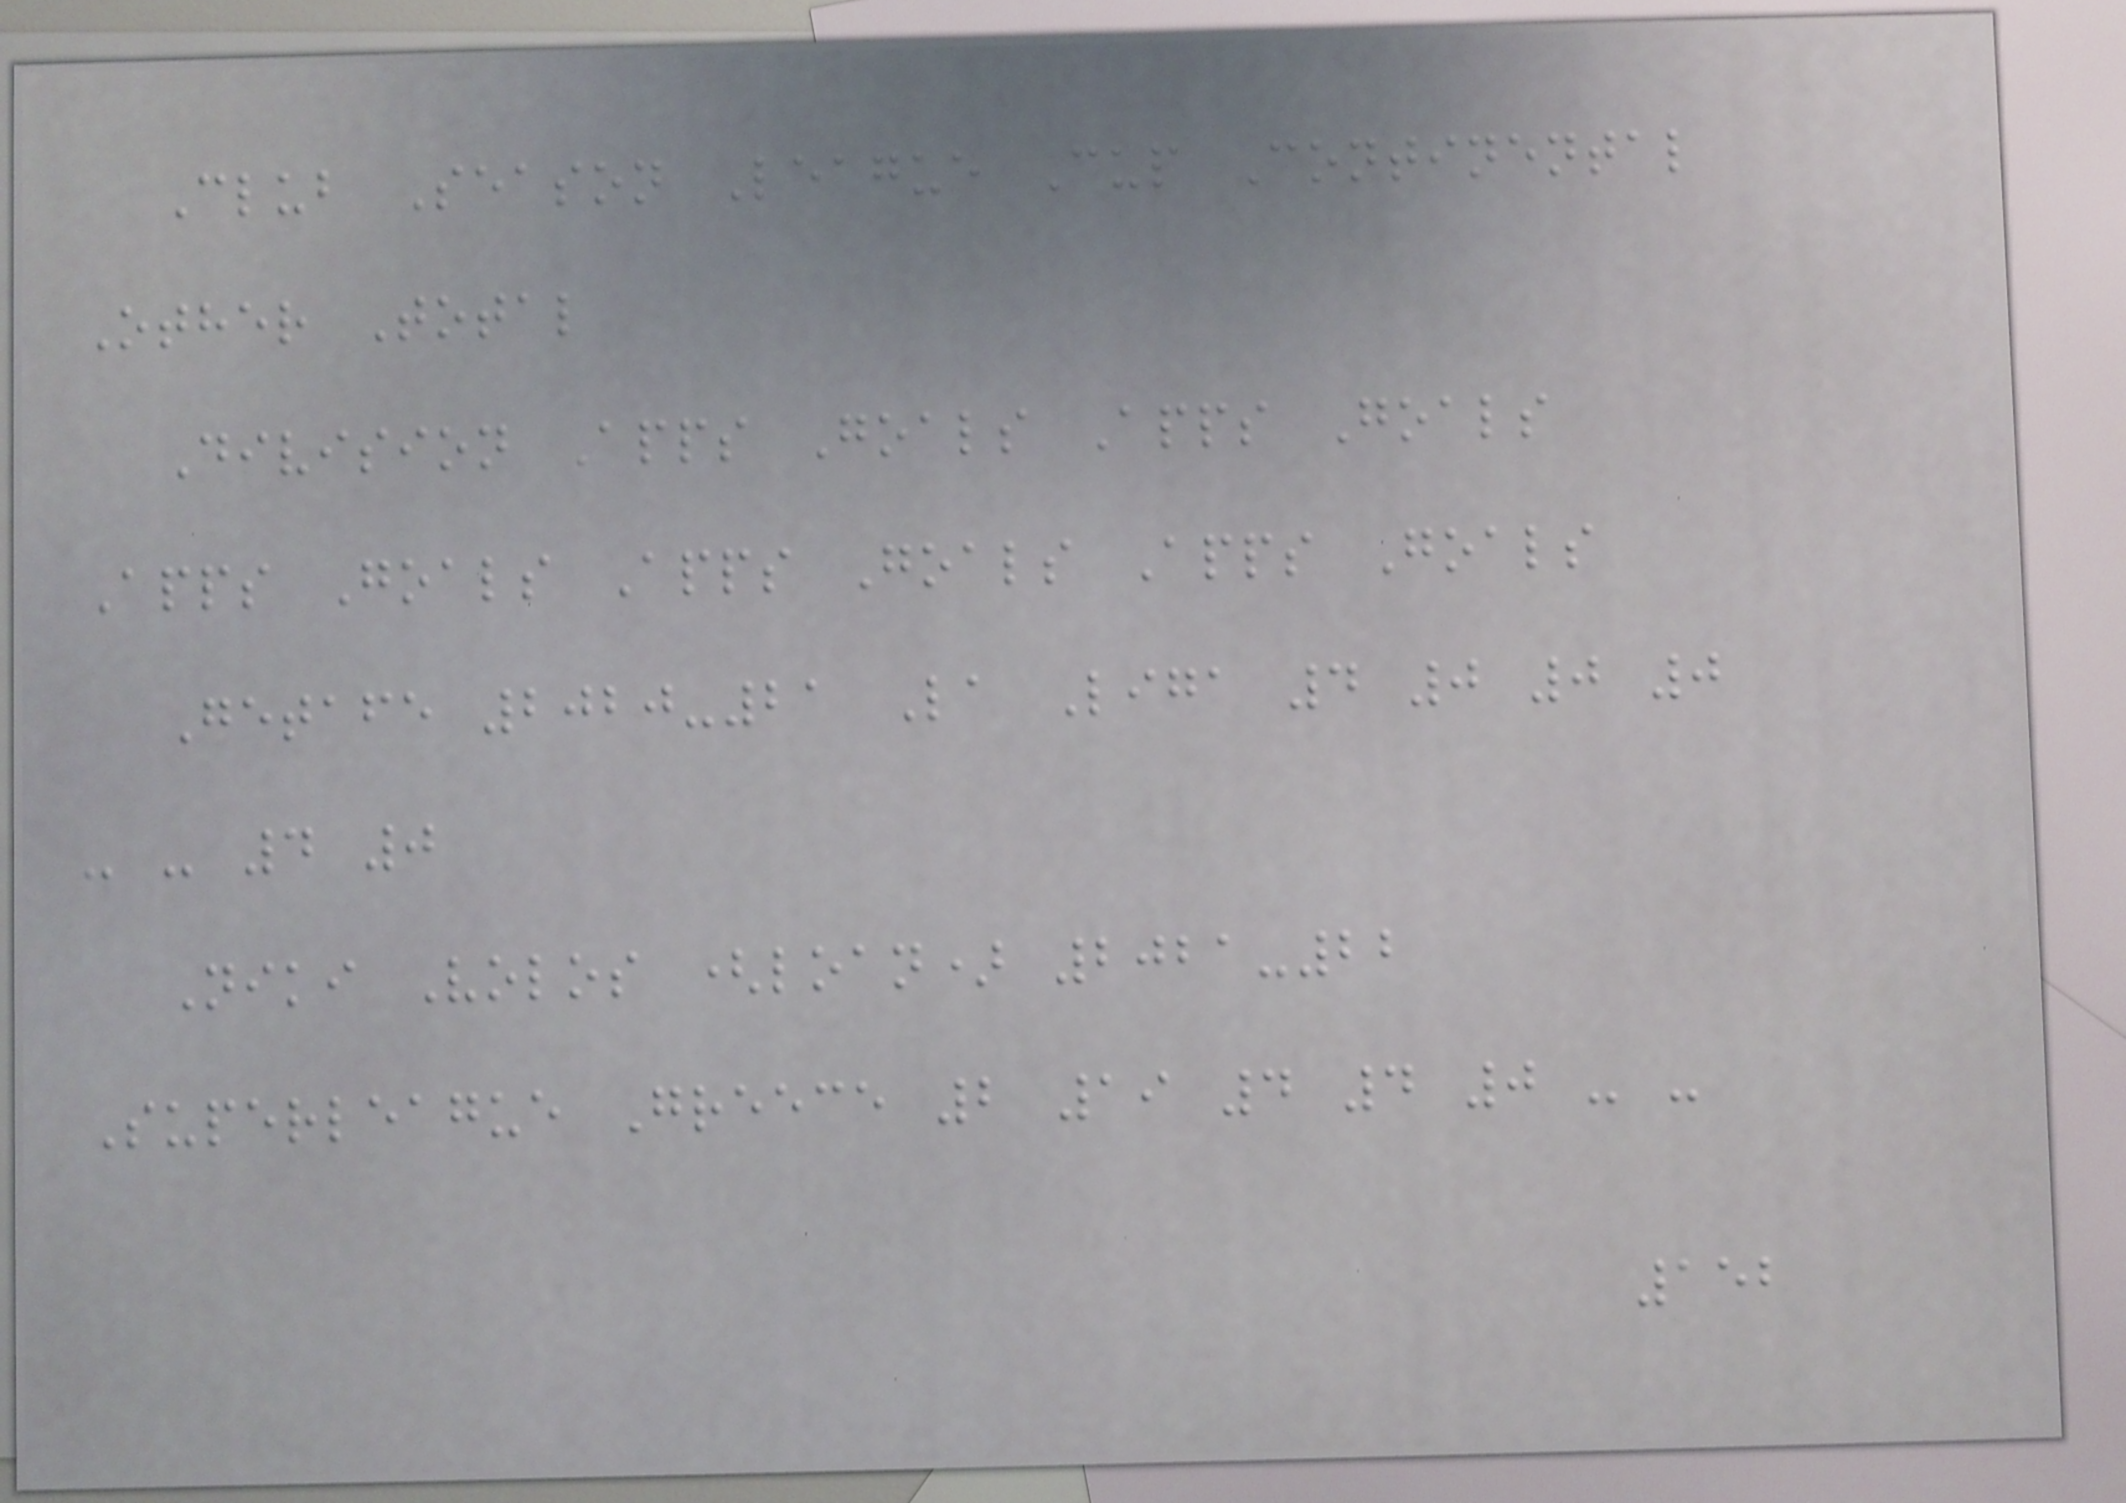Club Season League Cup Continental
Other Total
Division Apps Goals Apps Goals
Apps Goals Apps Goals Apps Goals
Getafe 2020-21 La Liga 4 0 0 0
- - 4 0
Niki Volos (loan) 2021-22
Superleague Greece 2 19 4 4 0 - -
152
